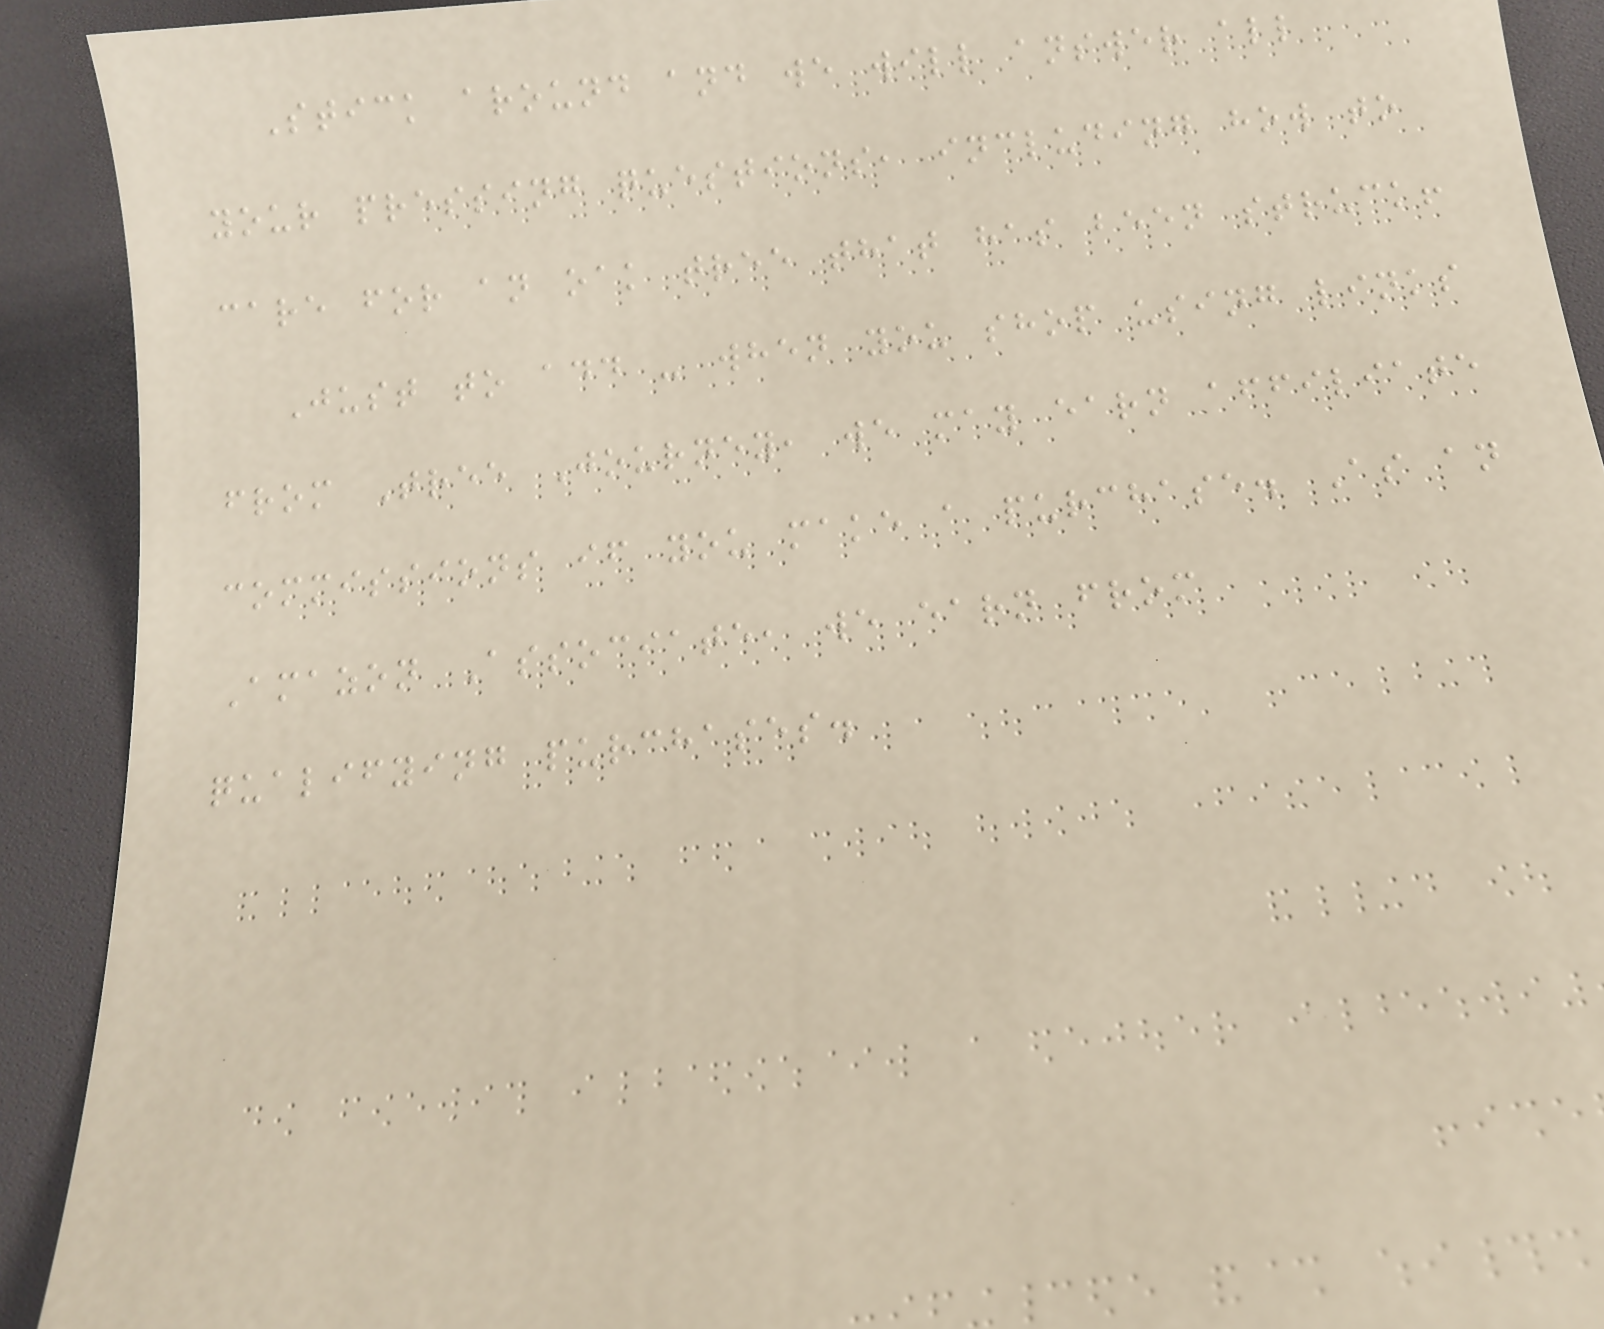Stick around and we will answer all
your pressing questions, including how to
care for an oak tree that has been struck!
Just to add - when you shop using links
from Tree Journey, we may earn affiliate
commissions if you make a purchase. As an
Amazon Associate, we earn from
qualifying purchases.
